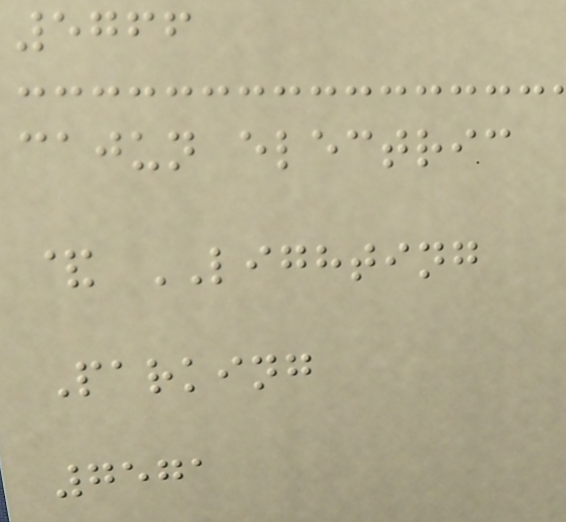5766
cajun electric
& LIGHTING
Parking
7571
